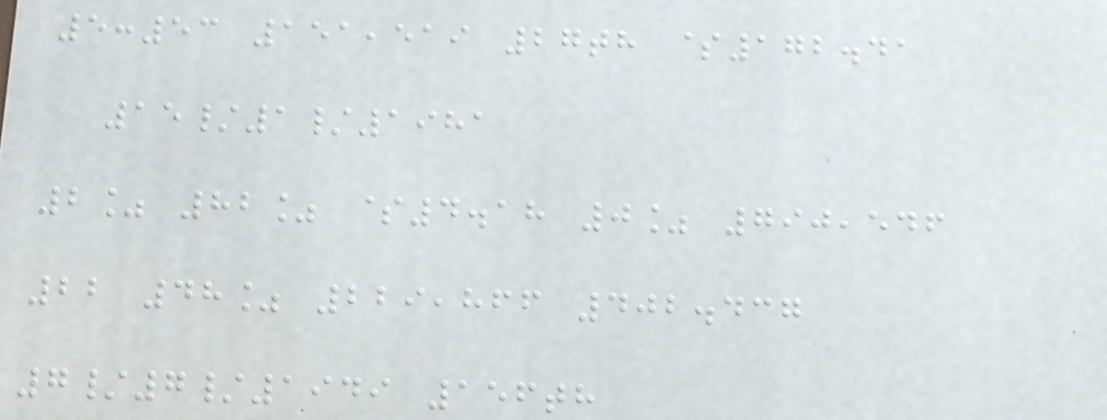5:53 151,519 27th $172.41
15/1/1981
2% 82% $4.18 0% 790,546
22 48% 229,866 402.437
7/7/1949 156th
